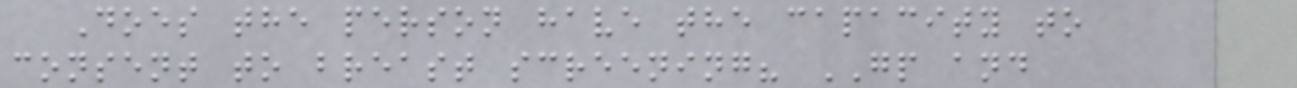Does the person have the capacity to
consent to breast screening? GP and
